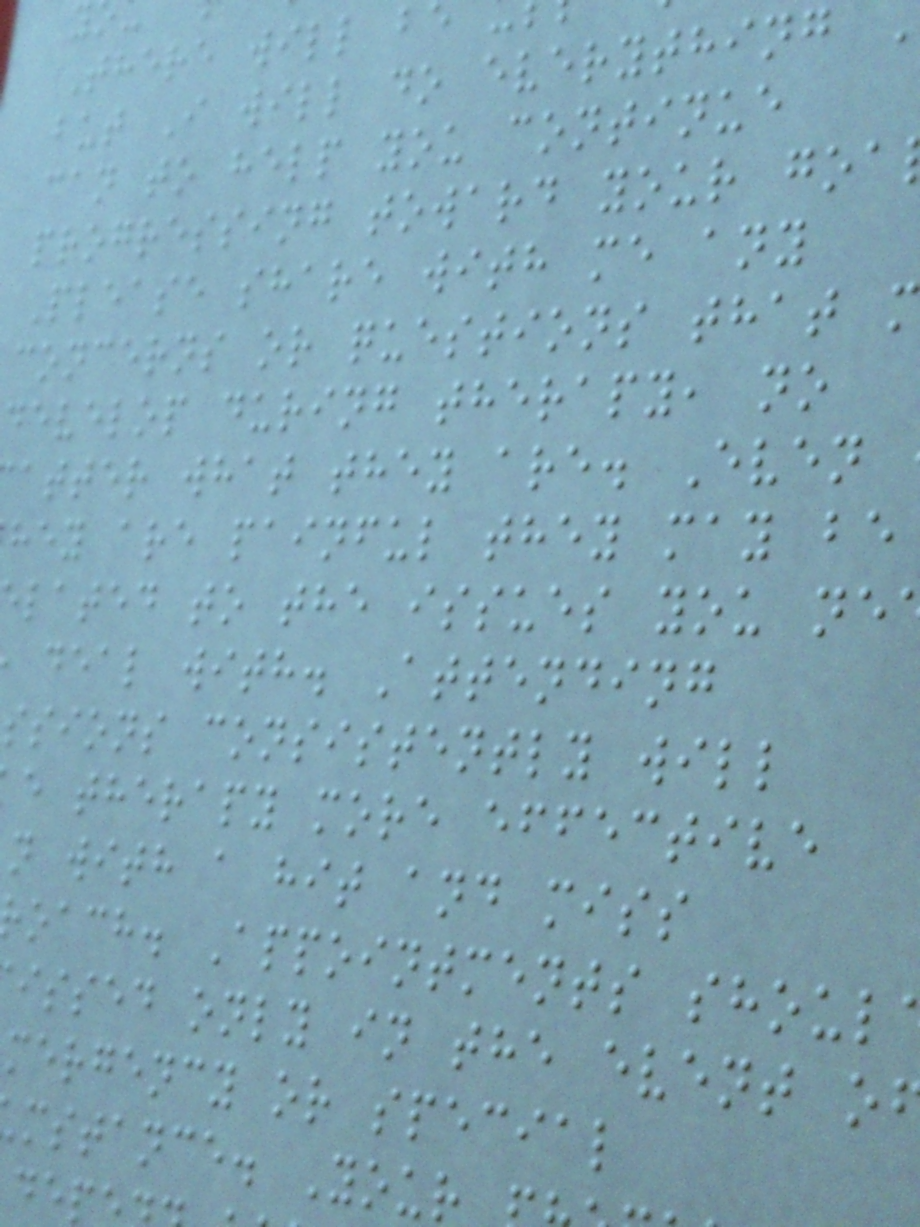There will b
but I will do everything
can to help you continue
progressing toward your goa
Please share with me any
concerns or questions that
develop during therapy, no
atter what they are. Even
hey are painful they may be
lated to the issues you ne
deal with. Attending
ssions consistently will
e therapy more effective
n with a hit and miss
oach. Appointments shoul
issed only in the event o
mergency or special
mstance. Your
